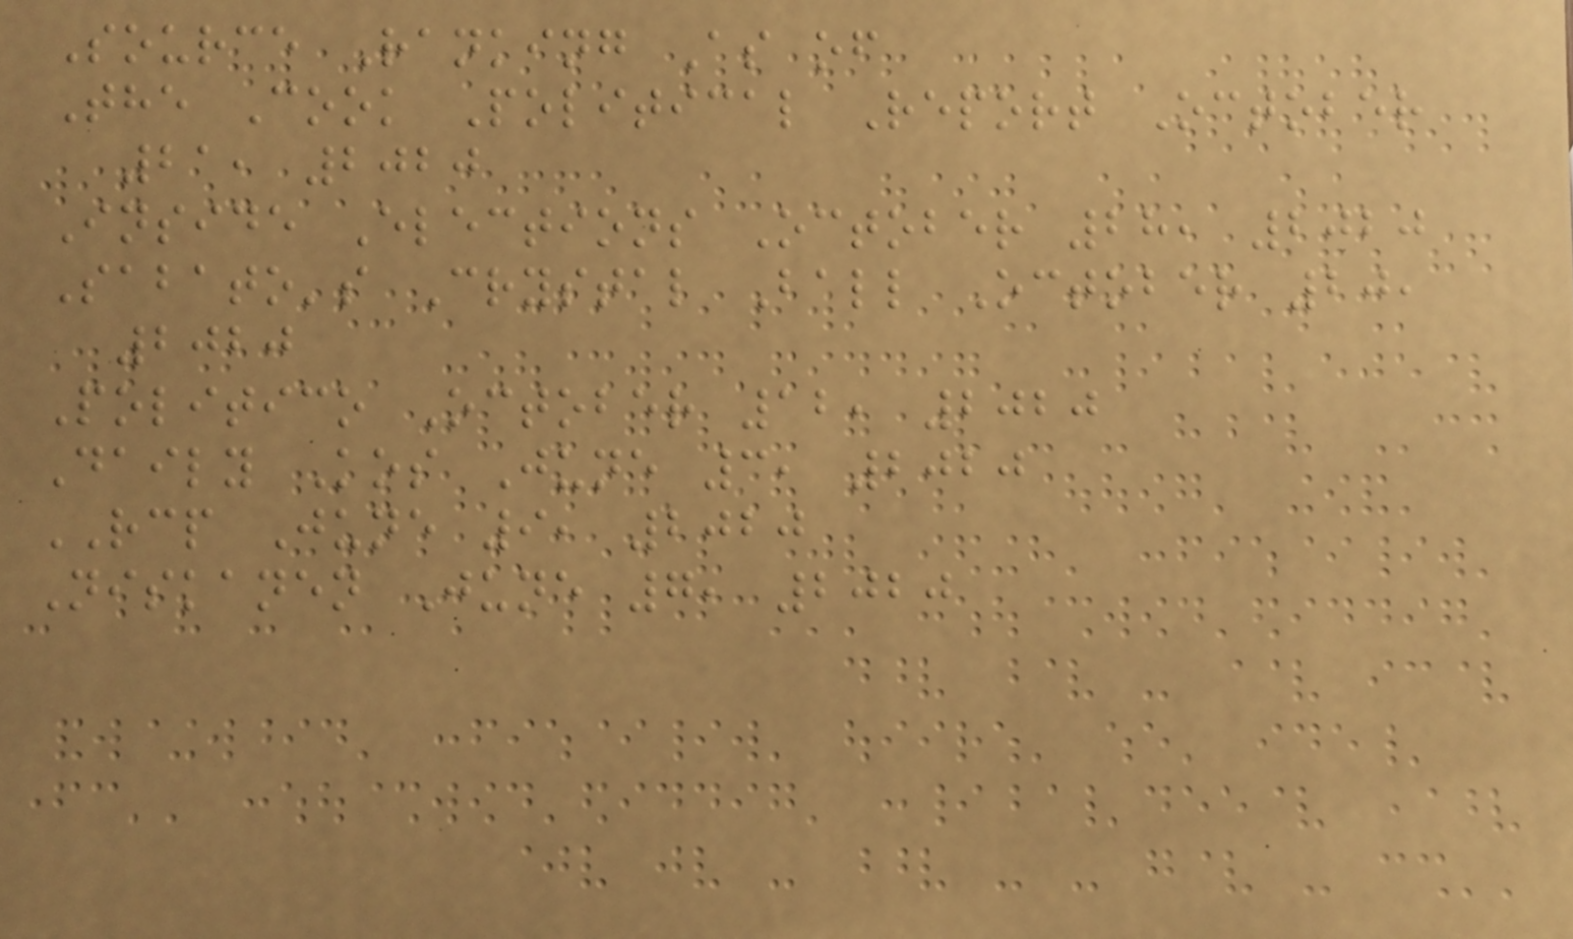Source Ranking As of
The Cook Political Report October
21, 2020
Inside Elections October 28, 2020
Sabato's Crystal Ball October 20,
2020
Politico October 12, 2020
Daily Kos June 3, 2020
RCP June 9, 2020
Niskanen June 7, 2020
